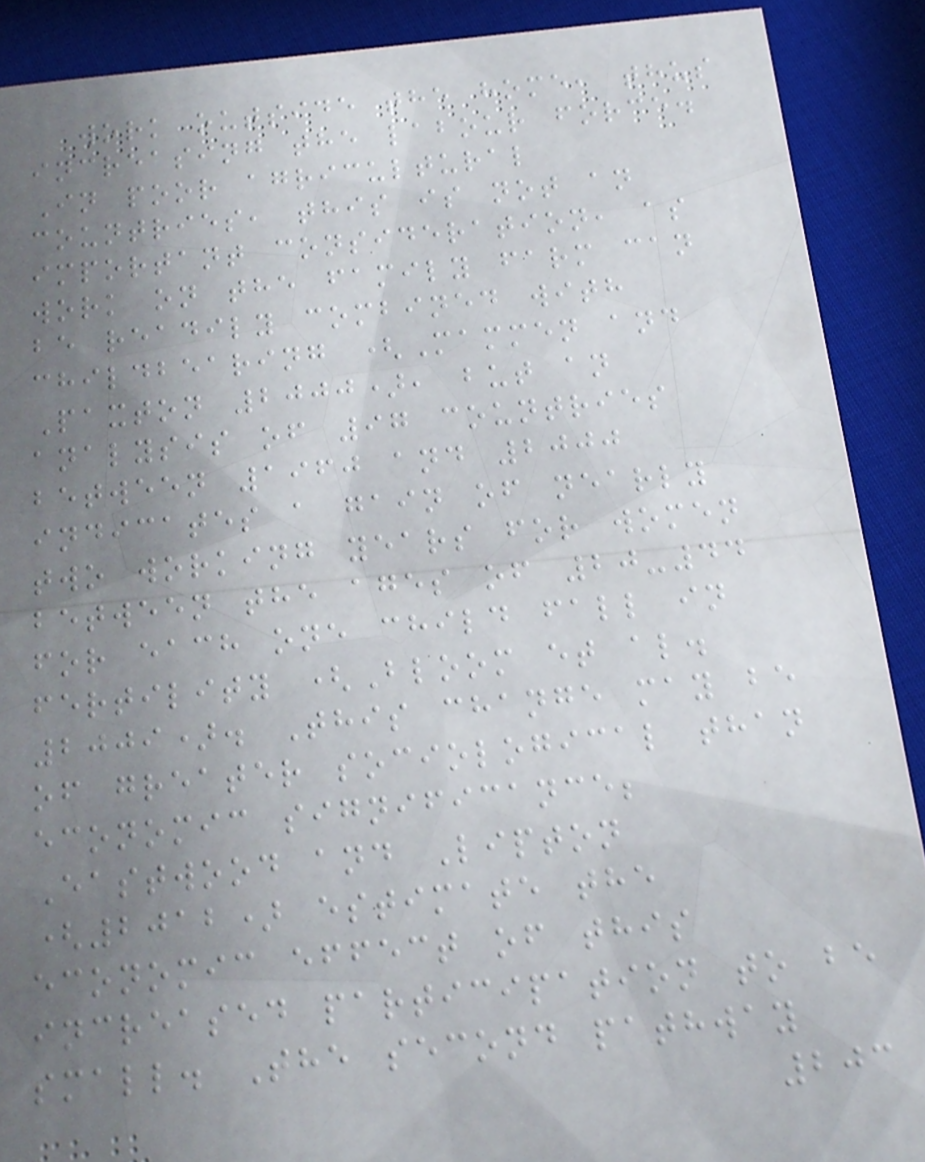work outside the home, thus
increasing the labour force.
In poor agricultural
countries, this is not an
important consideration, as
work on the family farm can
be readily combined with
childbearing (Mammen and
Paxton 2000), but an
analysis of 97 countries
between 1960 and 2000
indicates a gain of nearly
two working years for women
between the ages of 20-44
for each one child fall in
fertility (Bloom et al.
2009). This change may be
of greater sociological than
economic significance;
Eastwood and Lipton
(2012) estimate the
economic effect of this
increased participation to be
small. The second pathway
203
